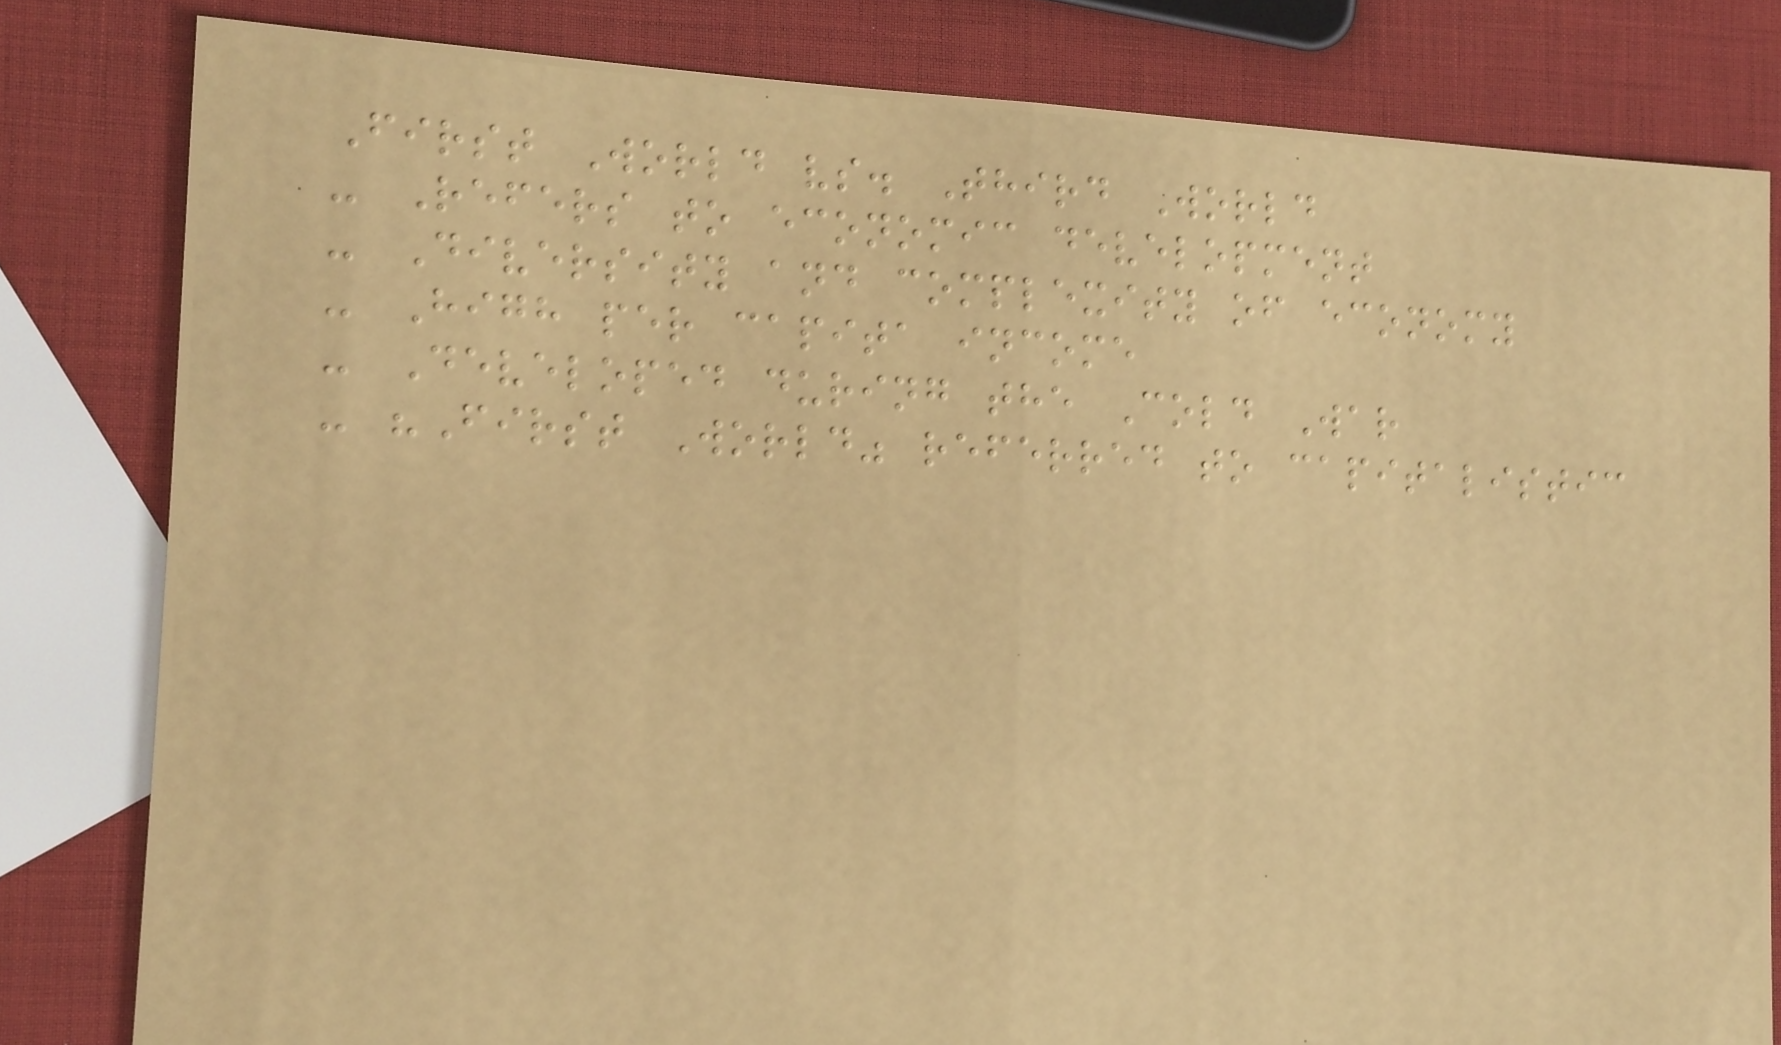First World vs. Third World
- Refers to economic development
- Diversity and complexity of economy
- High per capita income
- Developed during the Cold War
- "First World" referred to capitalistic
